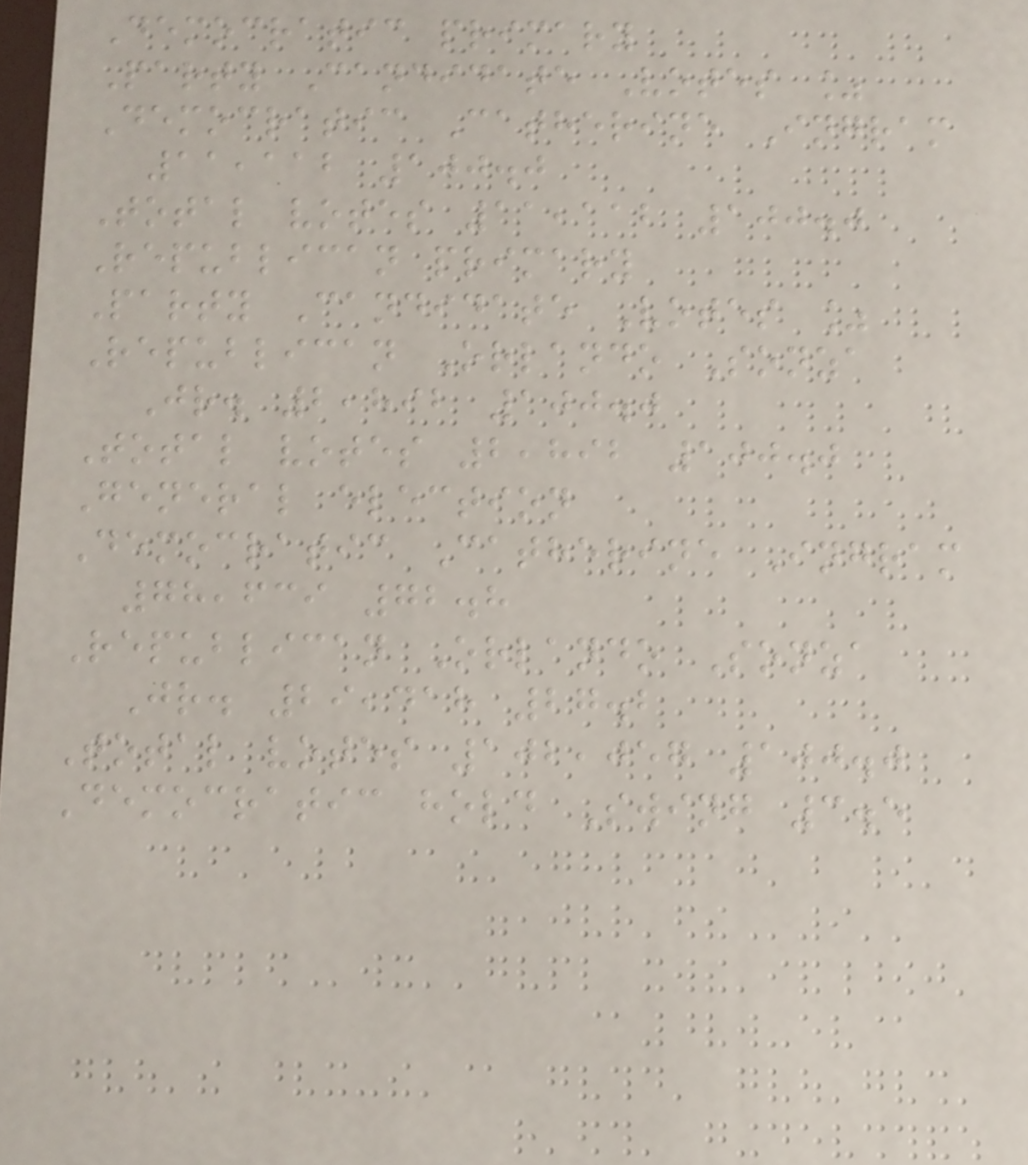Democratic primary
Party Candidate Votes %
Democratic Catherine Ingram
11,112 100.0
Total votes 11,112 100.0
Republican primary
Party Candidate Votes %
Republican Orlando Sonza
Jr. 2,892 100.0
Total votes 2,892 100.0
General election
Democratic Catherine Ingram
78,639 72.8
Republican Orlando Sonza
Jr. 29,418 27.2
Total votes 102,057 100.0
Democratic hold Swing 3.5
